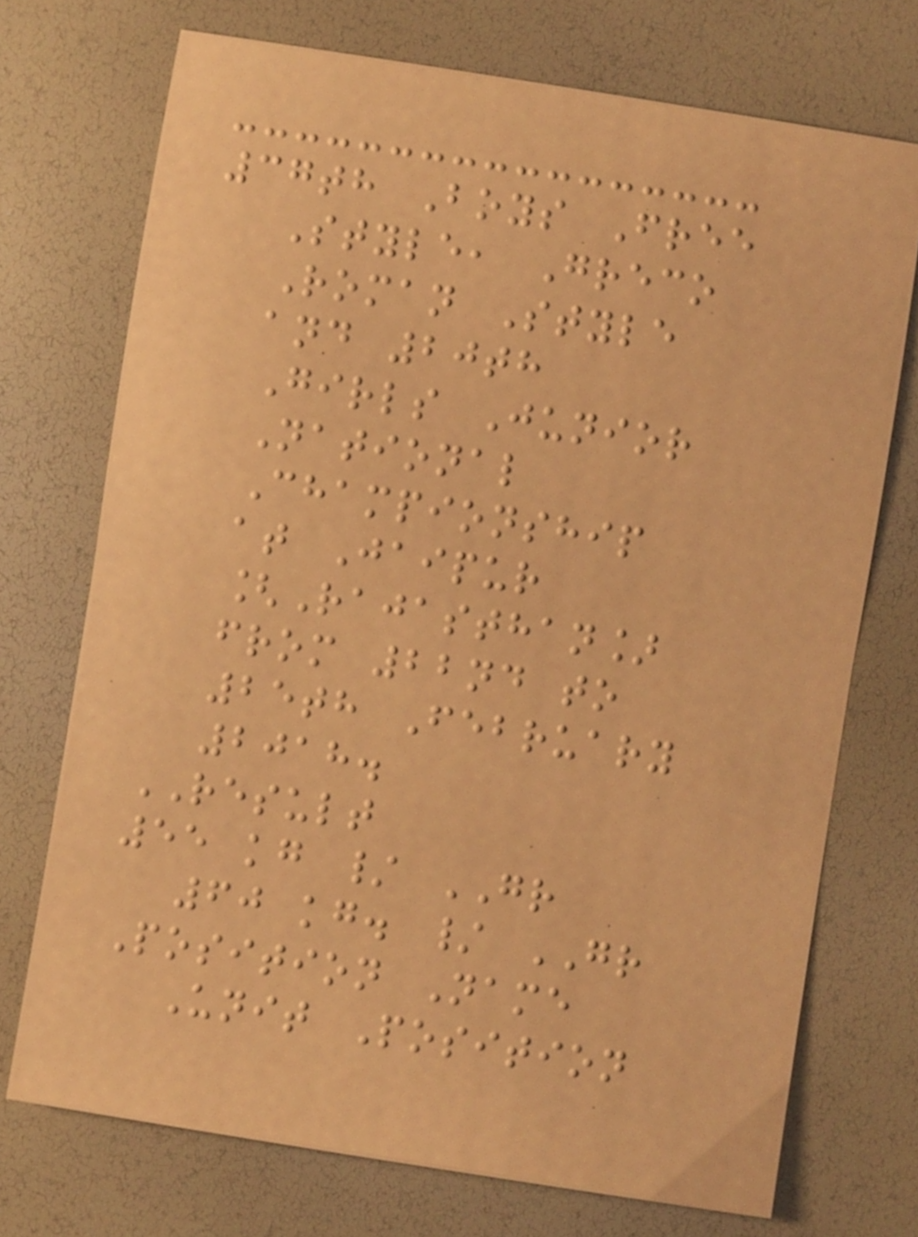37th Boys Free
Style, Greco
Roman Style
and 20th
Girls Junior
National
Championship
at Jaipur
[Rajasthan]
from 22nd to
25th February
2018.
RESULT
55 kg / GR
60 kg. / GR
Position Name
Unit Position
